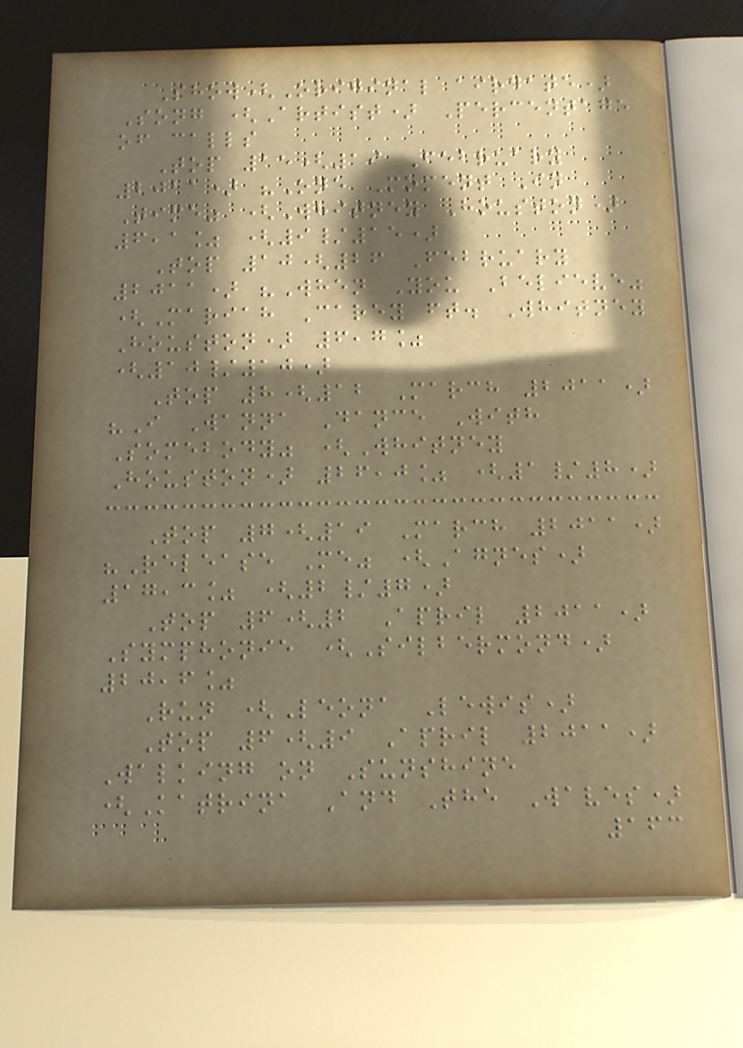Show(Original airdate)
Song (Artist) Percentage
of calls
Top 15(19 February
2011) "One Moment In
Time" (Whitney Houston)
6,1% (9/15)
Top 10(26 February
2011) "When You Believe"
(Mariah Carey ft. Whitney
Houston) 6,7%
(10/10)
Top 8(12 March 2011)
"I Wanna Dance With
Somebody" (Whitney
Houston) 26,0% (1/8)
Top 7(19 March 2011)
"Release Me" (Agnes)
17,3% (2/7)
Top 6(2 April 2011)
Symphonie (Silbermond)
20,6%
Run (Leona Lewis)
Top 6(9 April 2011)
Walking on Sunshine
(Katrina And The Waves)
163
